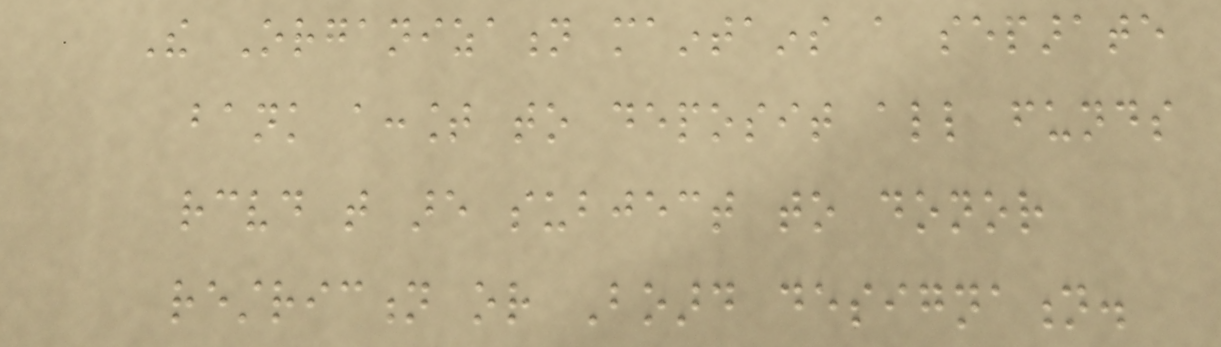The Organization maintains a separate
bank account to deposit all funds
received that are subject to donor
restriction or Board designation.
